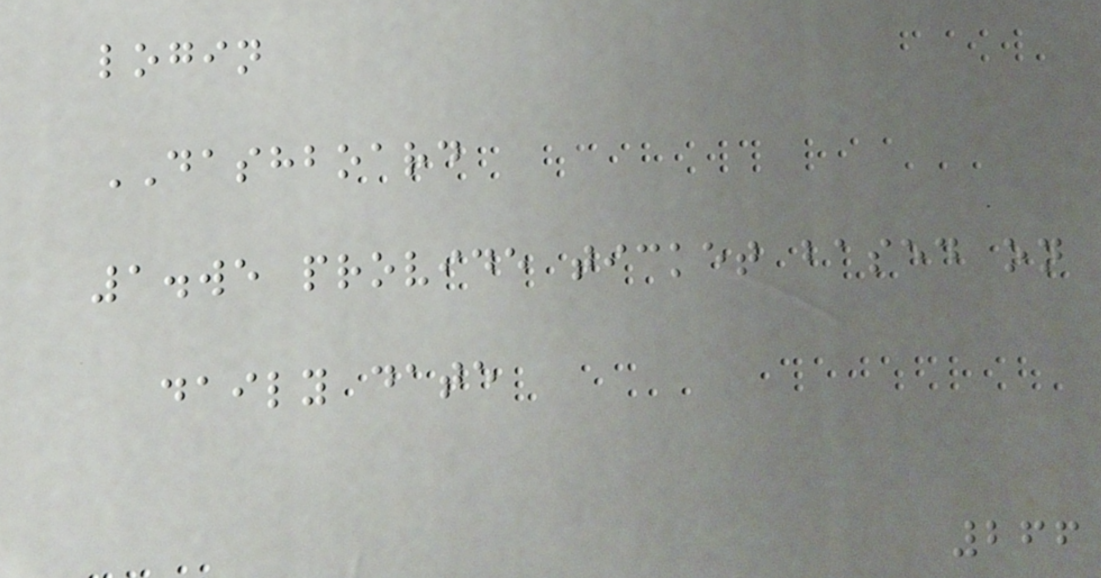login
DASHBOARD
1.we provide ticket based on
daily date
266
